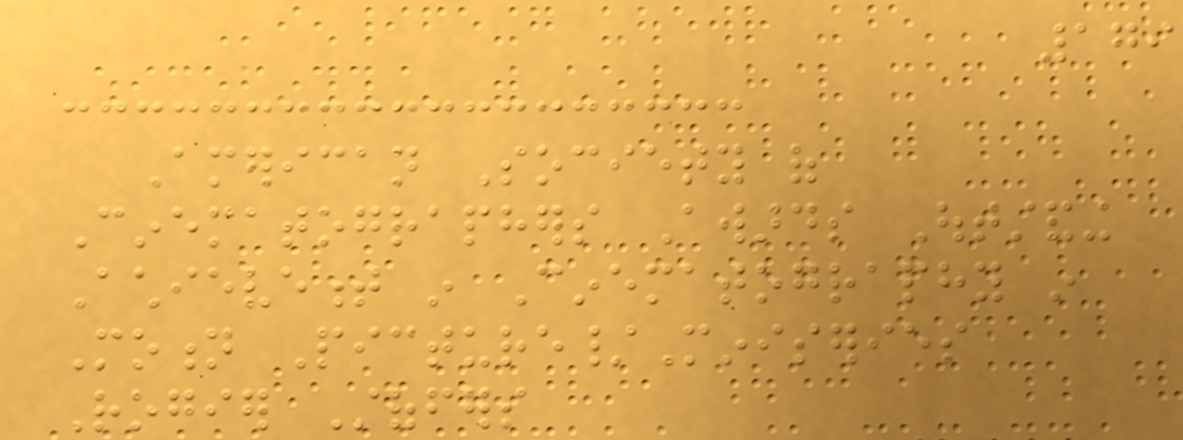179
American Society of
Cinematographers Awards Outstanding
Achievement in Cinematography in
Motion Picture/Miniseries
Rogier Stoffers
